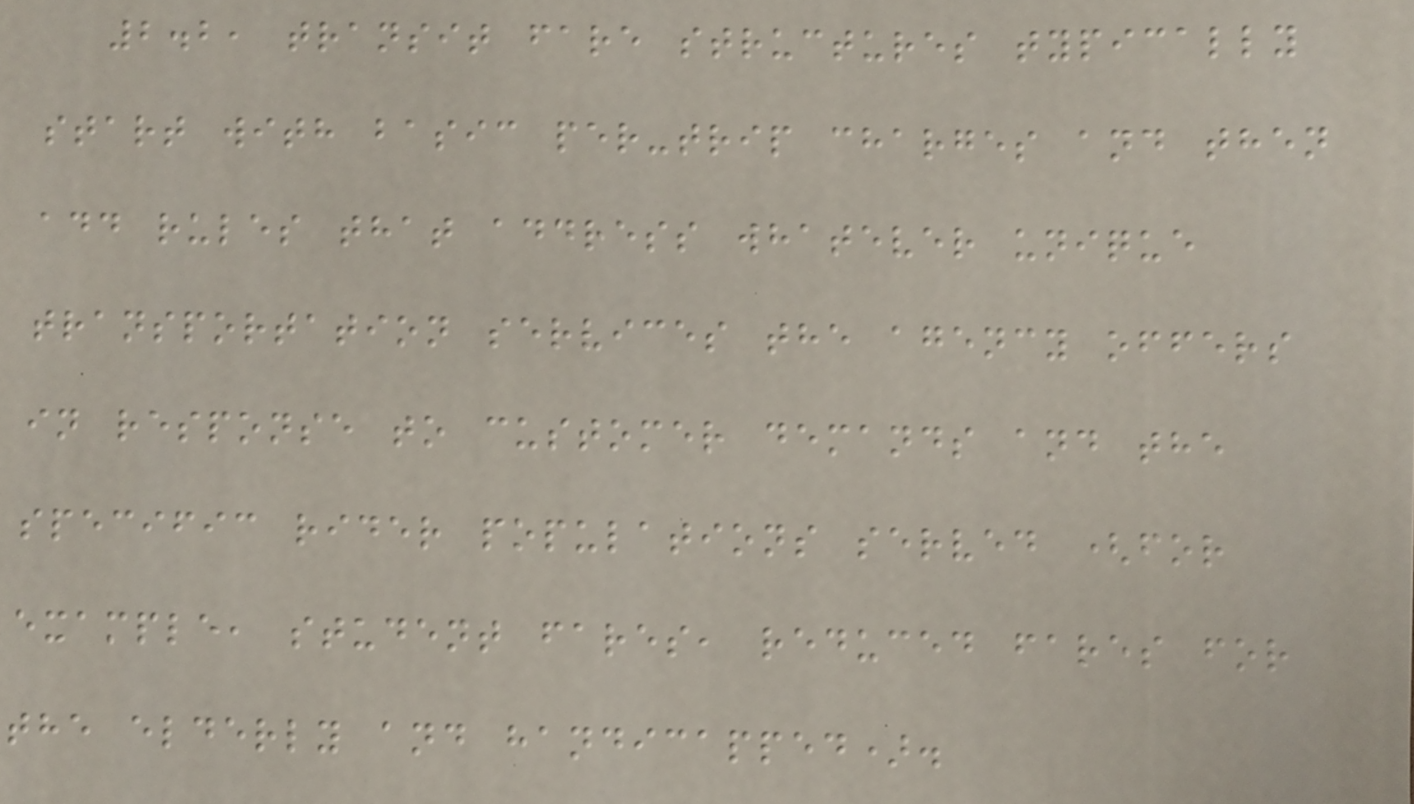2.2, transit fare structures typically
start with basic per-trip charges and then
add rules that address whatever unique
transportation services the agency offers
in response to customer demands and the
specific rider populations served (for
example, student fares, reduced fares for
the elderly and handicapped).
